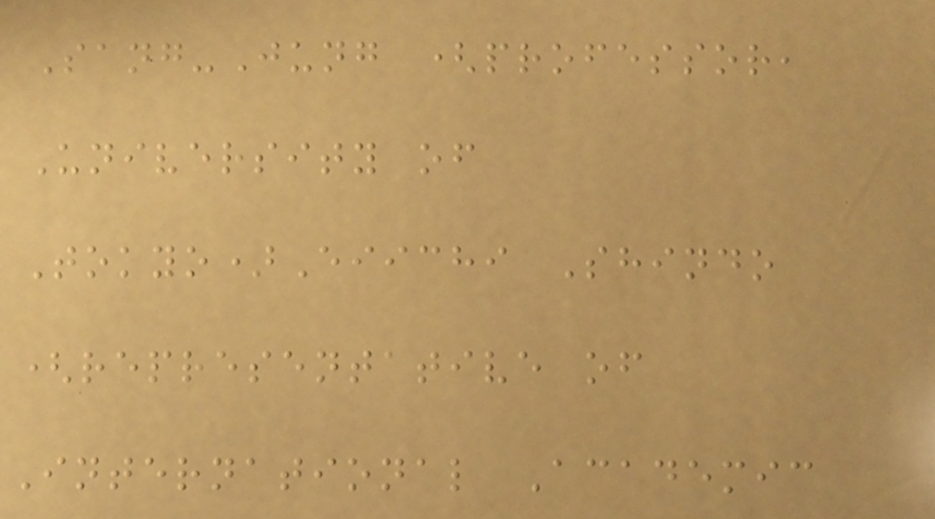Sang-Jung (professor,
University of
Tokyo)Eiichi Shindo
(representative of
International Academic
